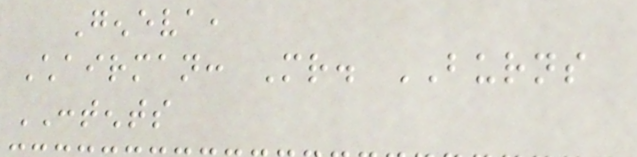Geneva,
Chairman: Mr. BURNS
CONTENTS
